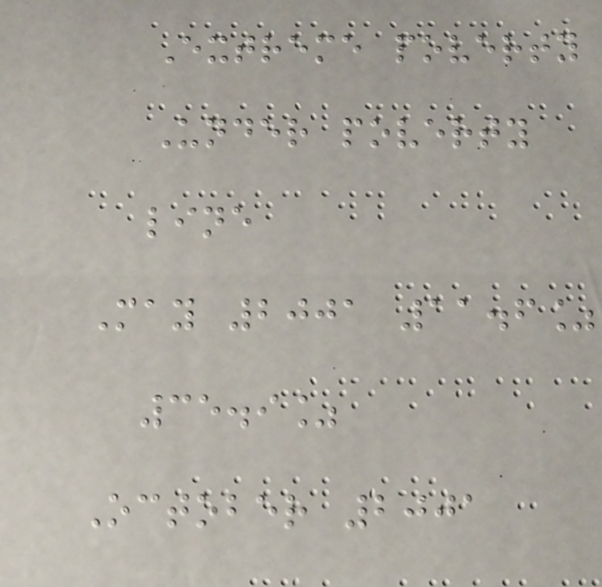Extreme poverty
Under poverty
line
May 2001 11.6%
35.9%
October 2001
